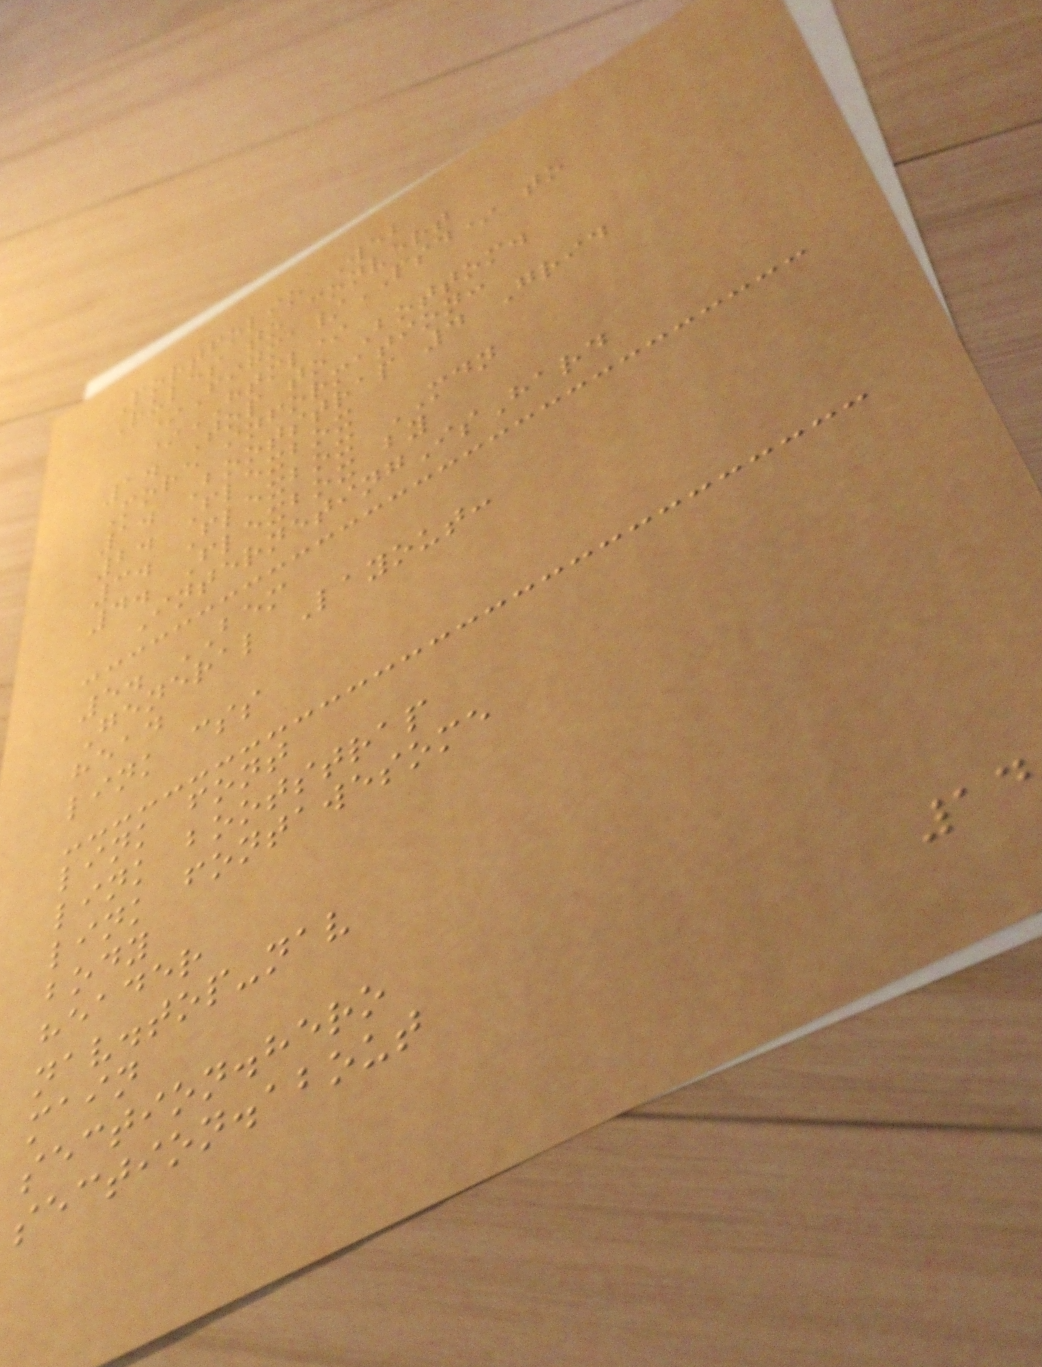Portfolio Web
Rules to convert
*Figma/PSD* to
*HTML*
1. Top to Bottom.
More information:
1. Bootstrap 4 Grid
2. Flexbox
3. Flexbox MDN
4. Flexbox by
InternetingIsHard
5. BEM
General Layout:
head
link css
link font
link bootstrap
link fontawesome
body
header
nav.top-nav
main
section.hero
section.about
14
